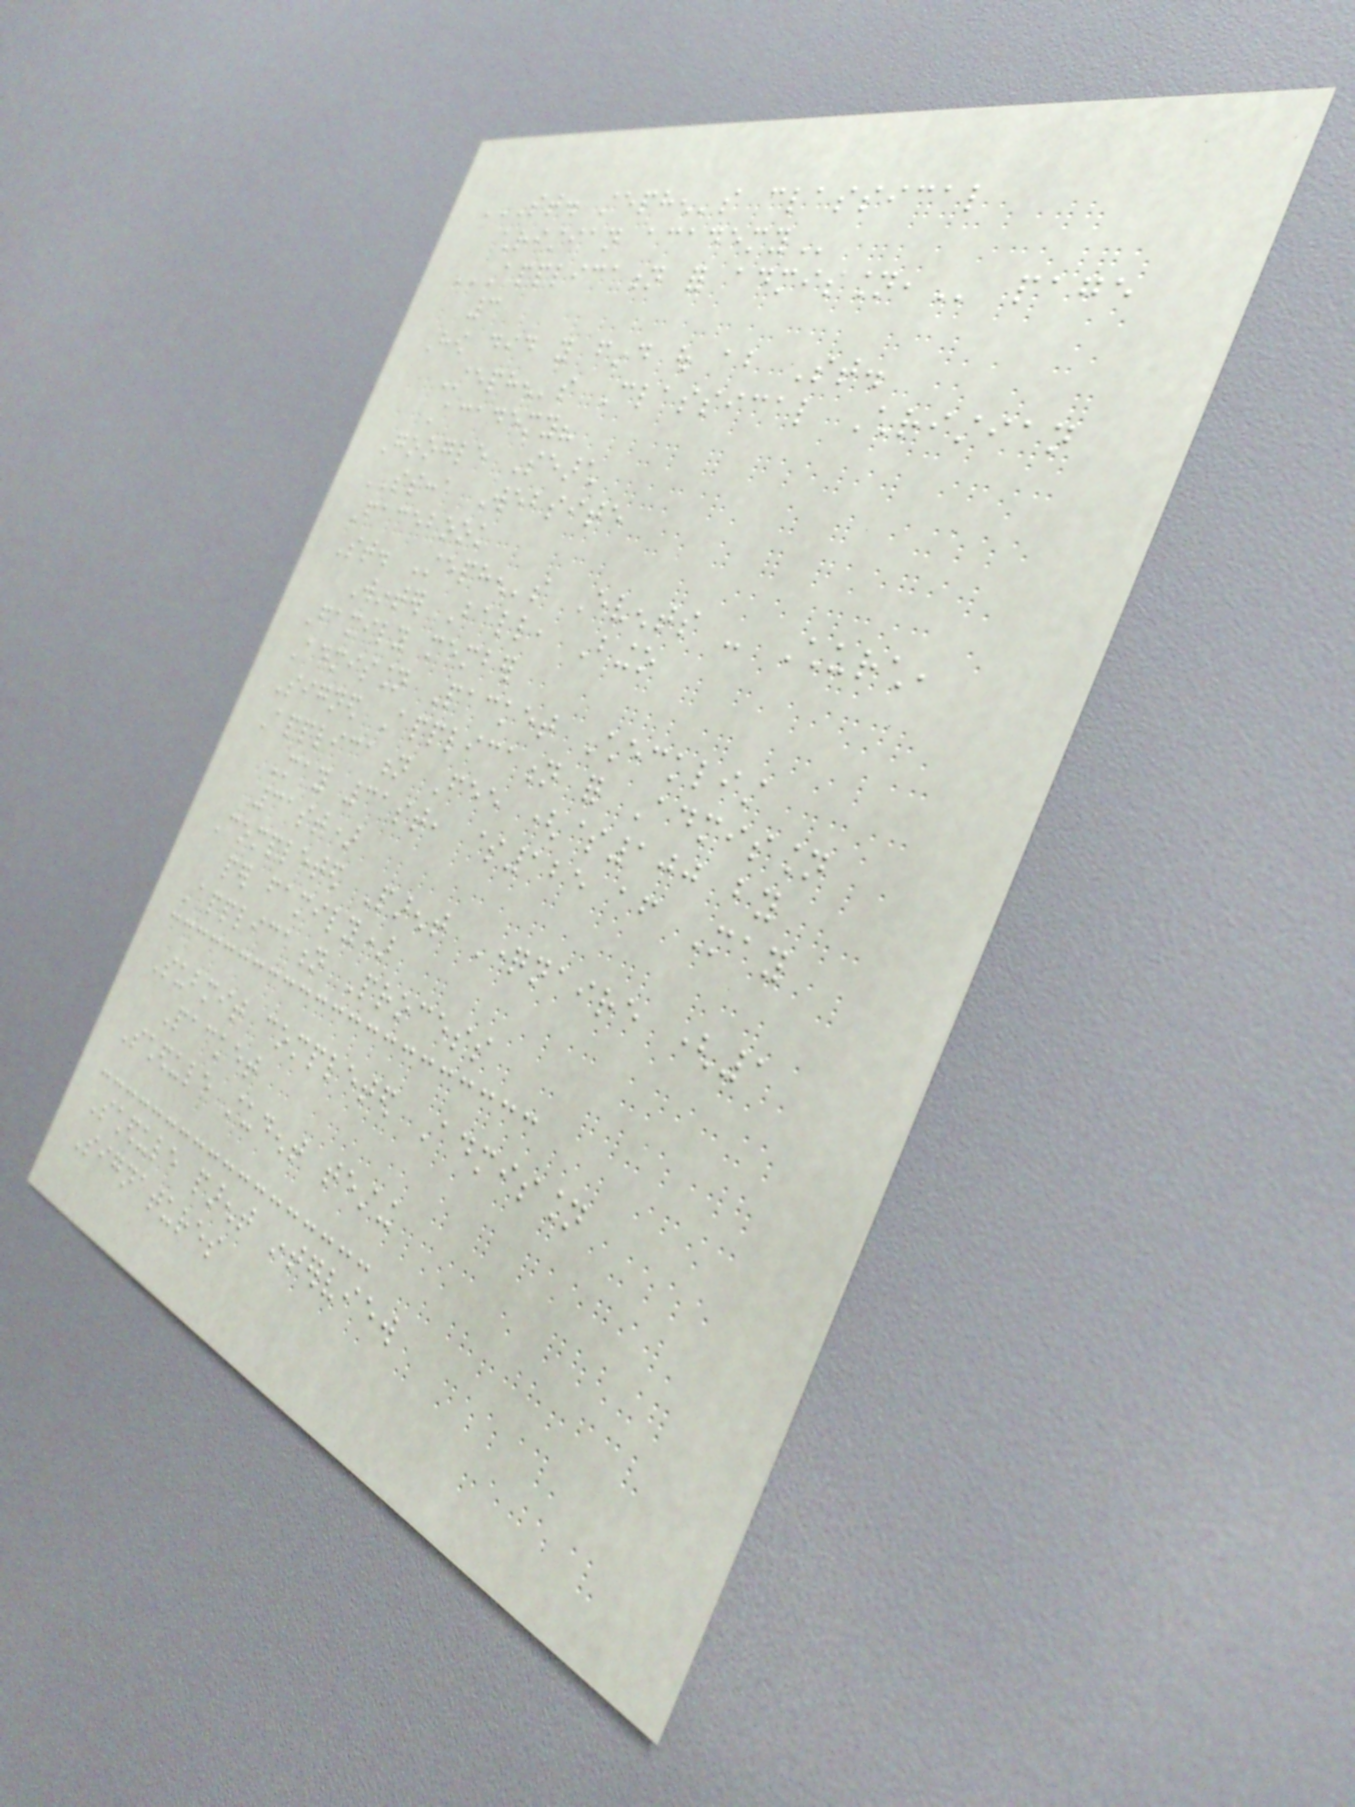ST. STEPHEN'S CLASSICAL
CHRISTIAN ACADEMY
APPLICATION FOR ADMISSION, page
3
How did you find out about St.
Stephen's Classical Christian
Academy?
Google Search
SSCCA Website
Facebook
St. Stephen's Events - Church,
Winter Ball, Bingo
Family member
Admission Packet Checklist
Signed Application for Admission
Application Fee ($100 by
May 31st, $125 after May
31st)
Completed Parent Questionnaire (1
per family)
Application Process
Submit completed Admission
Packet
Schedule student testing
Schedule parent interview
Signatures
